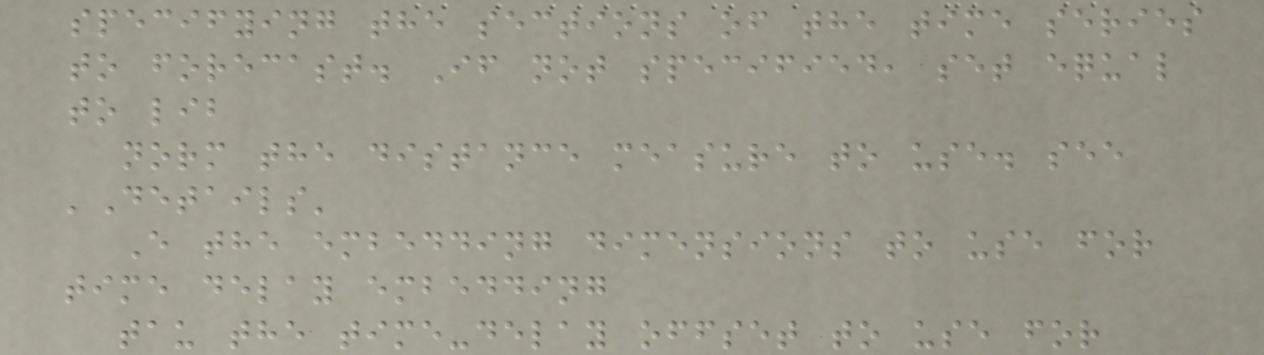specifying the sections of the time series
to forecast. If not specified, set equal
to lib
norm the distance measure to use. see
'Details'
E the embedding dimensions to use for
time delay embedding
tau the time-delay offset to use for
